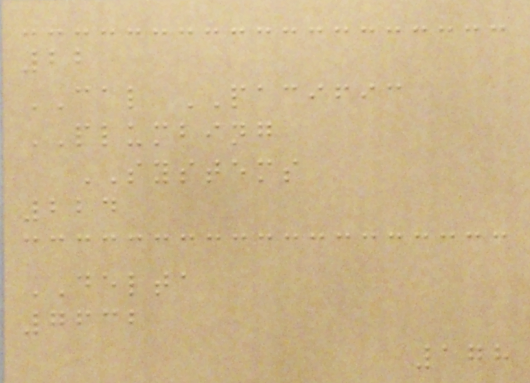22
CAL PACIFIC
PLUMBING
SYSTEMS
224
DELTA
7632
178
